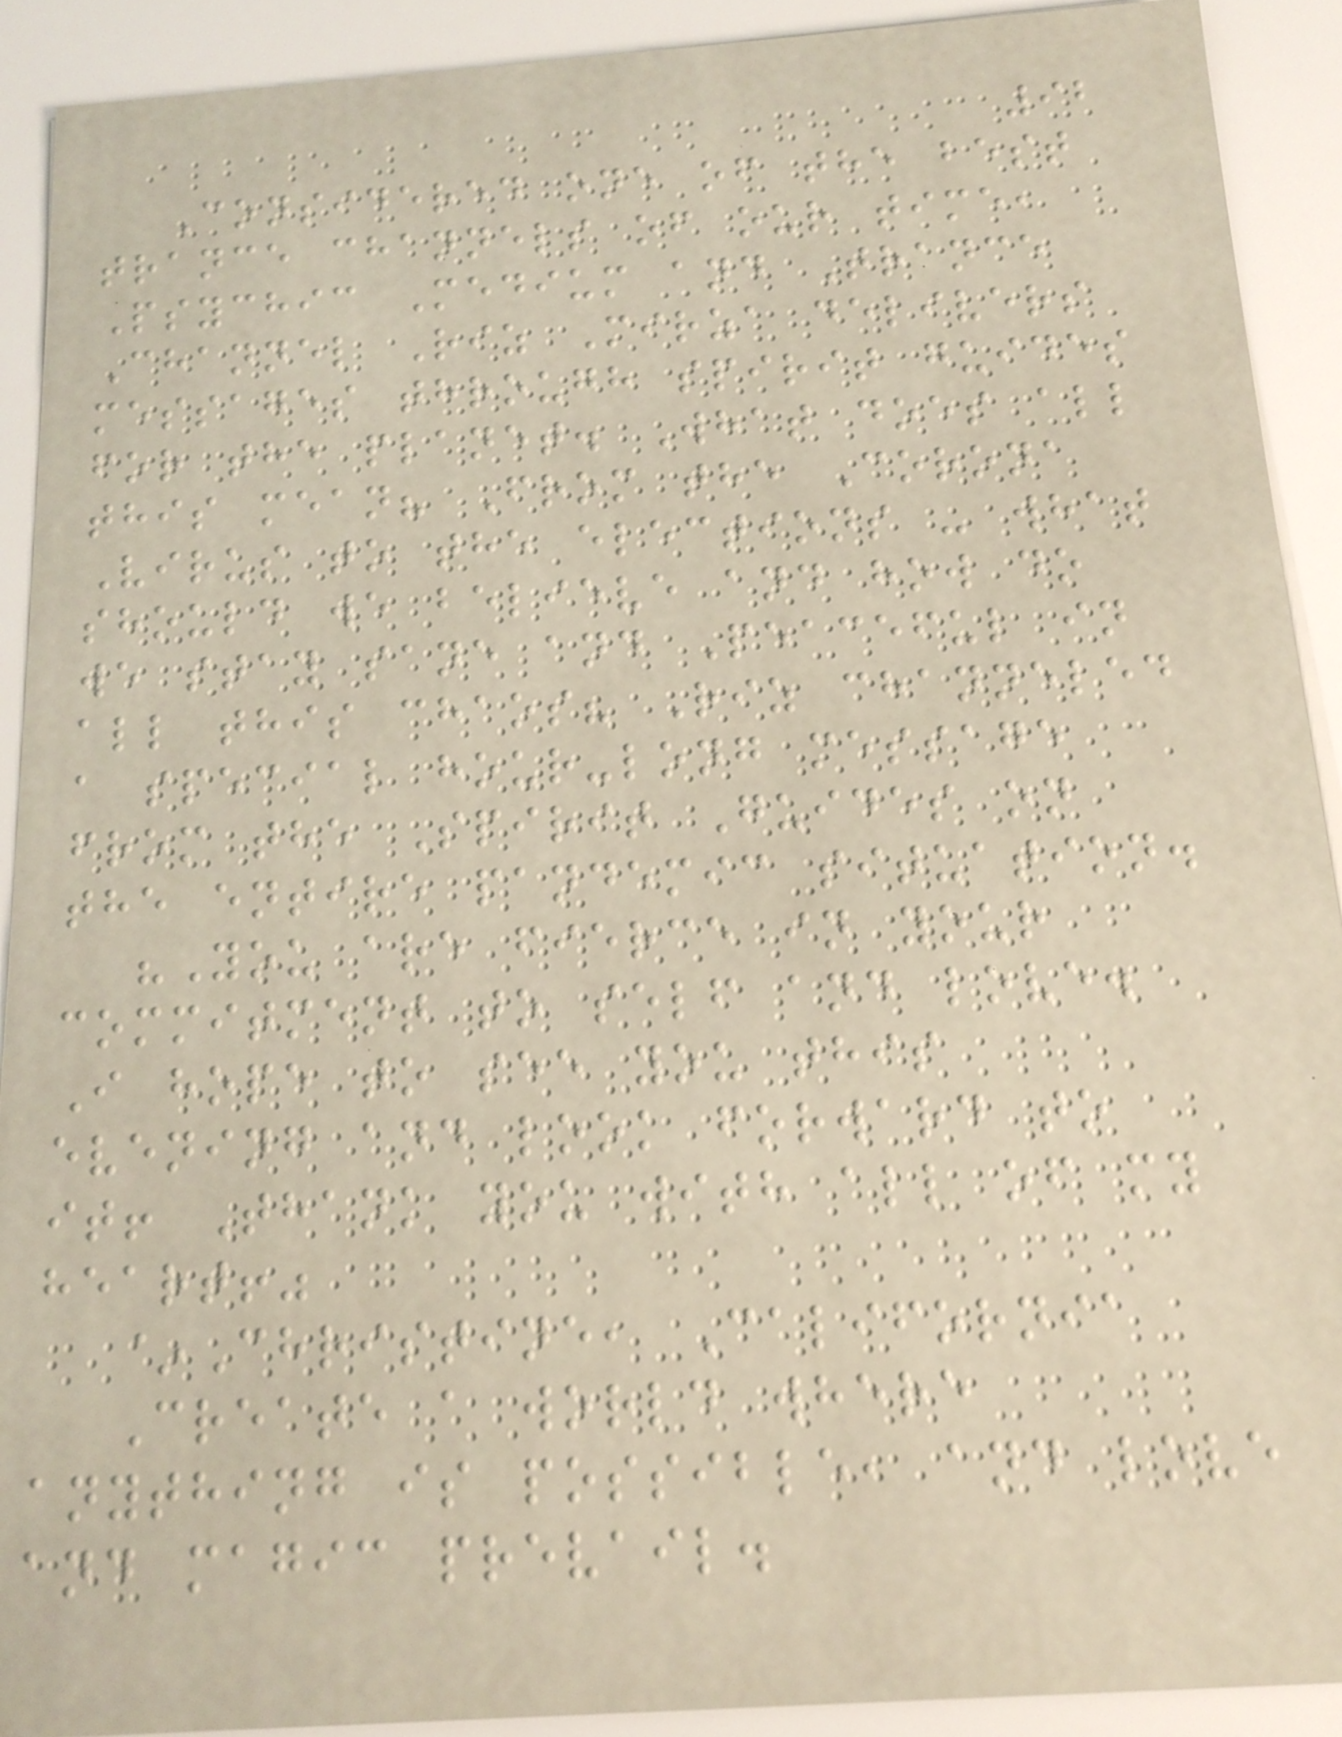92
Considered one of the best
trance channels of our time,
Psychic Medium and Trance
Channel Riz Mirza delivers
messages through spirit guides
for the planet. What does all
this mean? From the Corona
Virus to the elections - what
should we believe and how do
we stay sane and Peaceful in
all this chaos? Riz channeled
a special hour-long message
from the Spirit Guides on
the entire pandemic situation.
"You are fierce in your
commitment to self and love.
I hope to see you this
evening and look forward to
it! Thank you with all of my
heart!"
~Christine, California
Create a world where
anything is possible, and love
and magic prevail.
